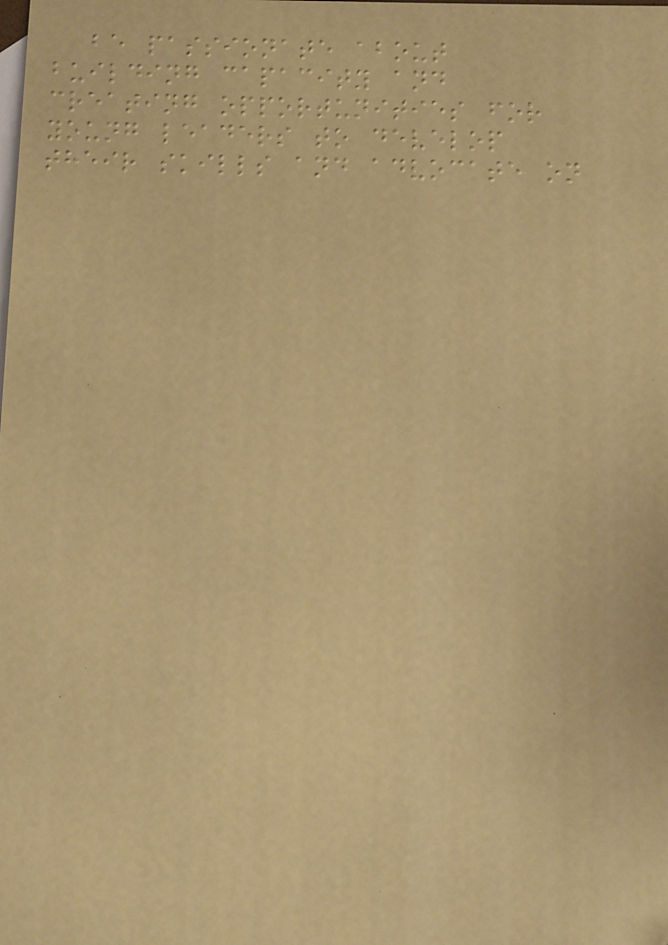be passionate about
building capacity and
creating opportunities for
young leaders to develop
their skills and advocate on
